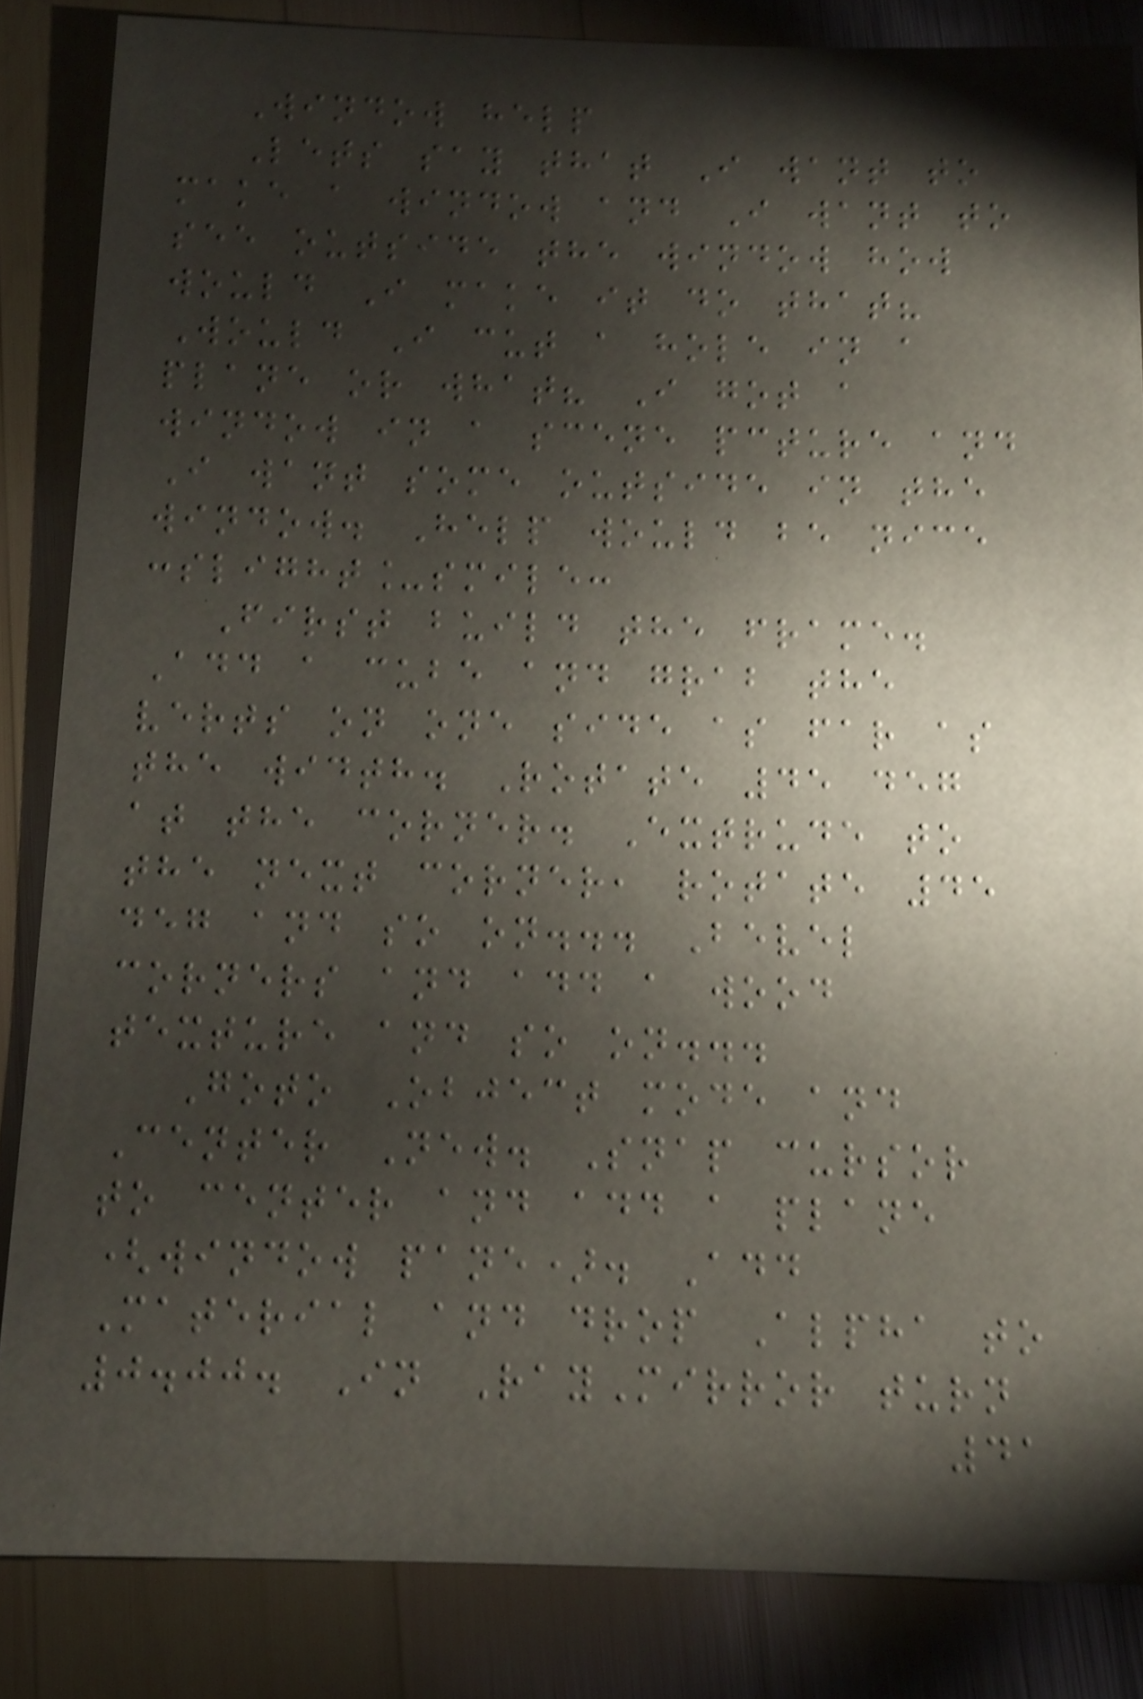Window help
Lets say that I want to
make a window and I want to
see outside the window how
would I make it do that?
Would I cut a hole in a
plane or what? I got a
window in a scene pcture and
I want some outside in the
window. Help would be nice
:slight_smile:
First build the frame.
Add a cube and grab the
verts on one side as far as
the width. Rotate 45 deg
at the corner. Extrude to
the next corner, rotate 45
deg and so on... Bevel
corners and add a wood
texture and so on...
Goto Object mode and
Center New. Snap cursor
to center and add a plane
(window pane). Add
Material and drop Alpha to
0.00. In RayMirror turn
41
